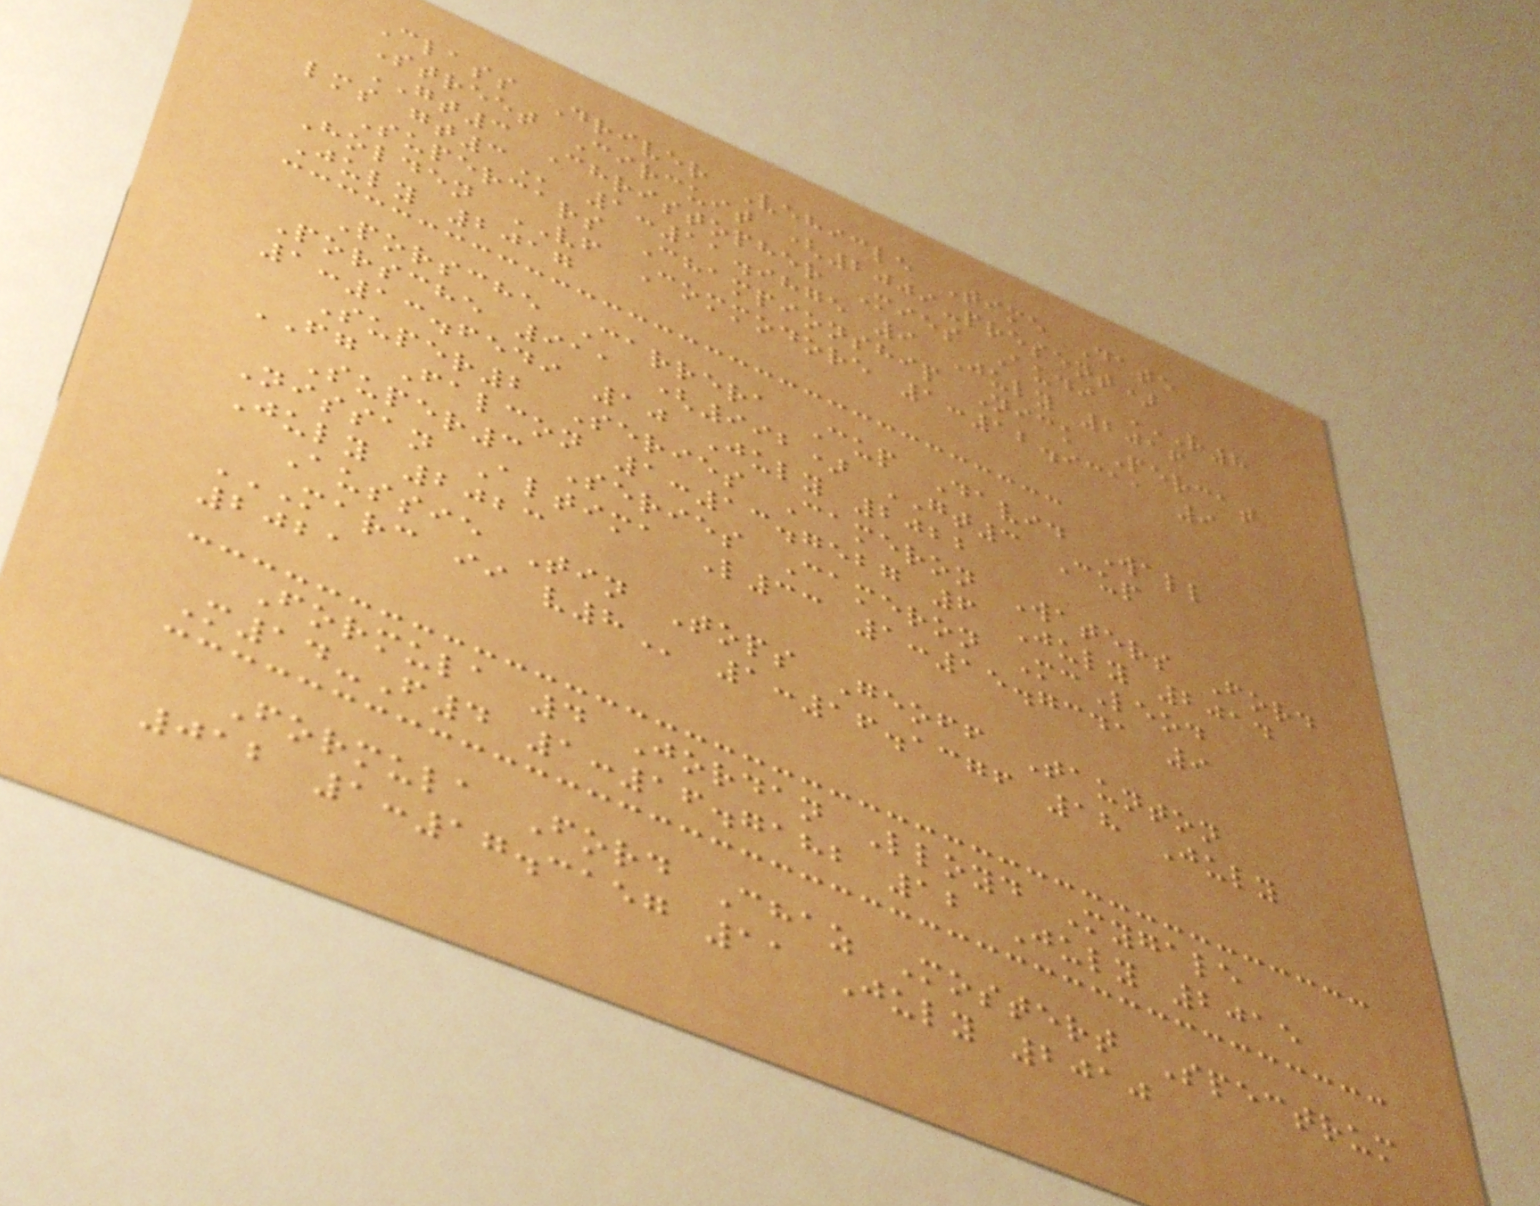Class Driver Vehicle Time Date
Street Circuit (2009-present)
GT3 Christopher Mies Audi R8
LMS GT3 1:11.9875 9 July 2016
Supercars Championship Nick Percat
Holden VF Commodore 1:12.9311 9
July 2017
Porsche Carrera Cup David Wall
Porsche 911 (992) GT3 Cup
1:13.6549 10 July 2022
Super2 Series Cameron Waters Ford
FG Falcon 1:13.7527 6 July 2014
Super3 Series Cameron McLeod
Nissan Altima L33 1:15.7341 9
July 2023
Aussie Tin Tops Geoff Taunton
MARC II V8 1:16.1376 18 July
2021
Formula 4 Jordan Lloyd Mygale
M14-F4 1:16.7182 12 July 2015
Formula Ford Chaz Mostert Spectrum
012 1:17.3157 11 July 2010
